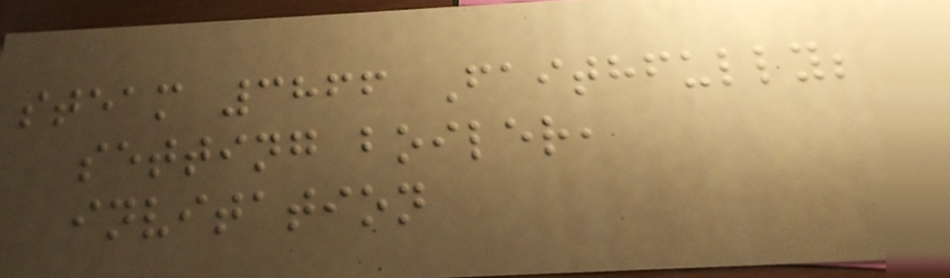steam 3866 Faithfully;
setting boiler,
invitation
